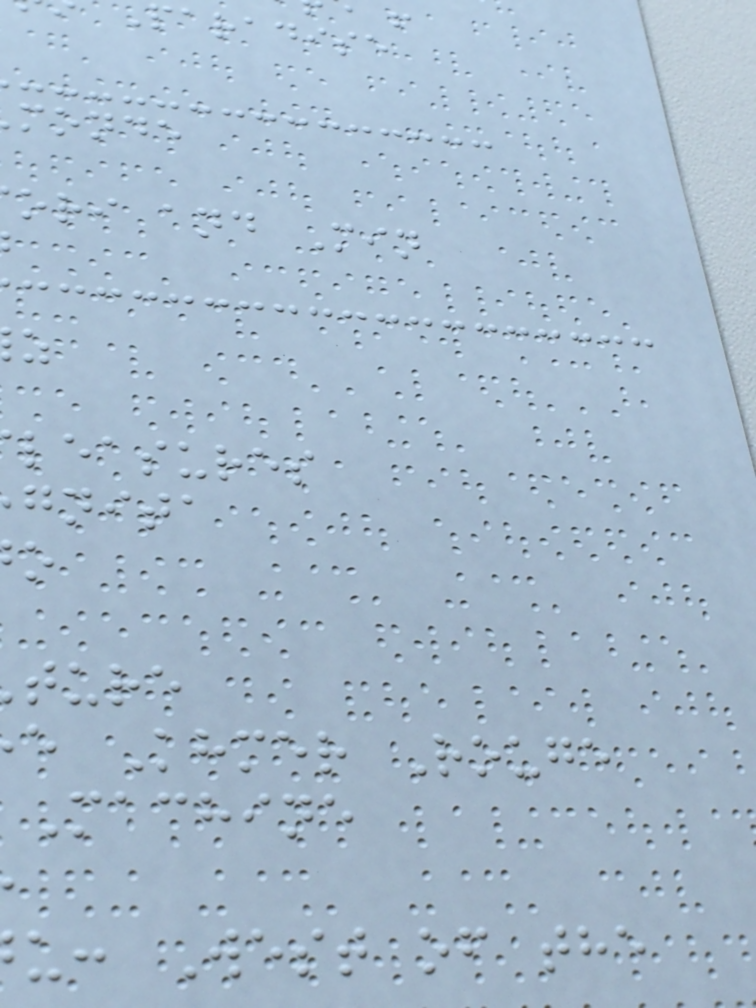paradise
monde
ori and Min
leasures
gnita
ture
e Khmer Rouge
Machine
u: West of the
